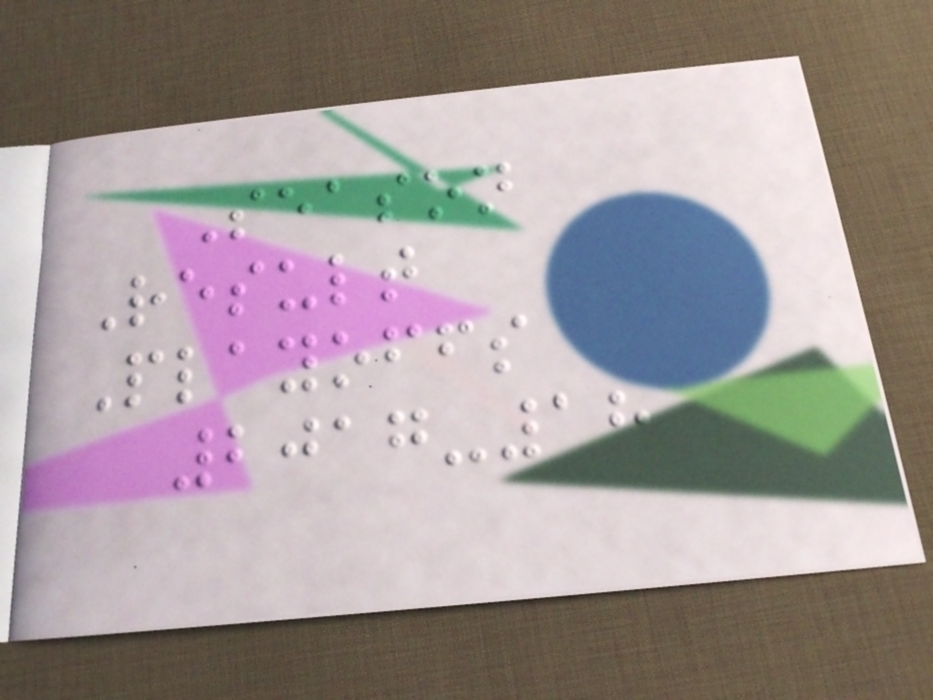Season
Result
Playoffs
2017-18
